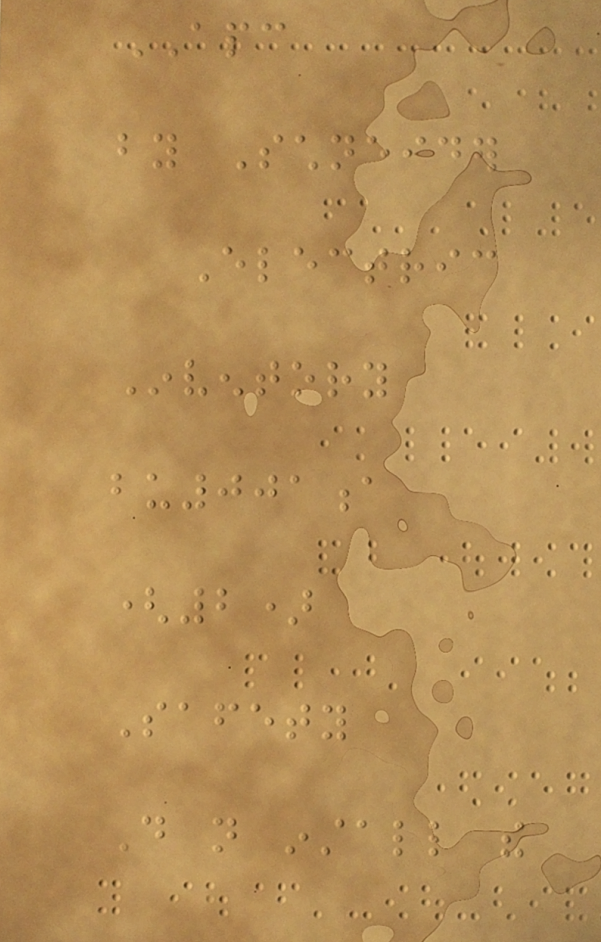APC
by Schneider
Electric
Inventory
bu001a
(2)
Safety
Do not install the
